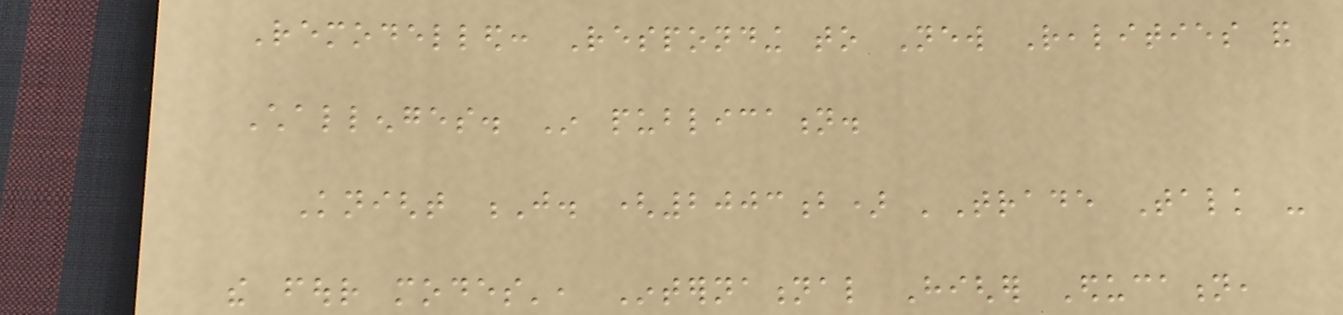Remodelled: Responding to New Realities and
Challenges. In publication.
Knight J. (2003b) 'Trade Talk -
the four modes', International Higher Education,
